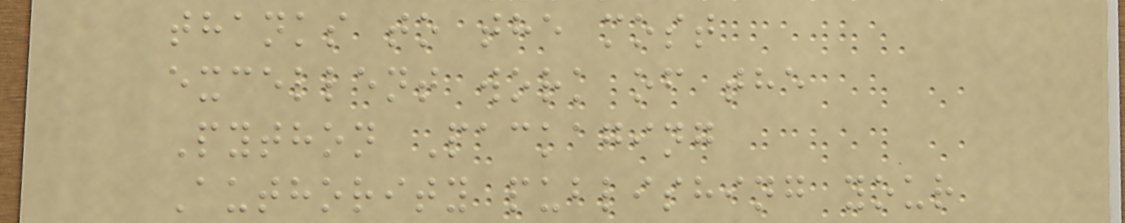thanks to the most
excellent work of the
Python Packaging
Authority publishing your
